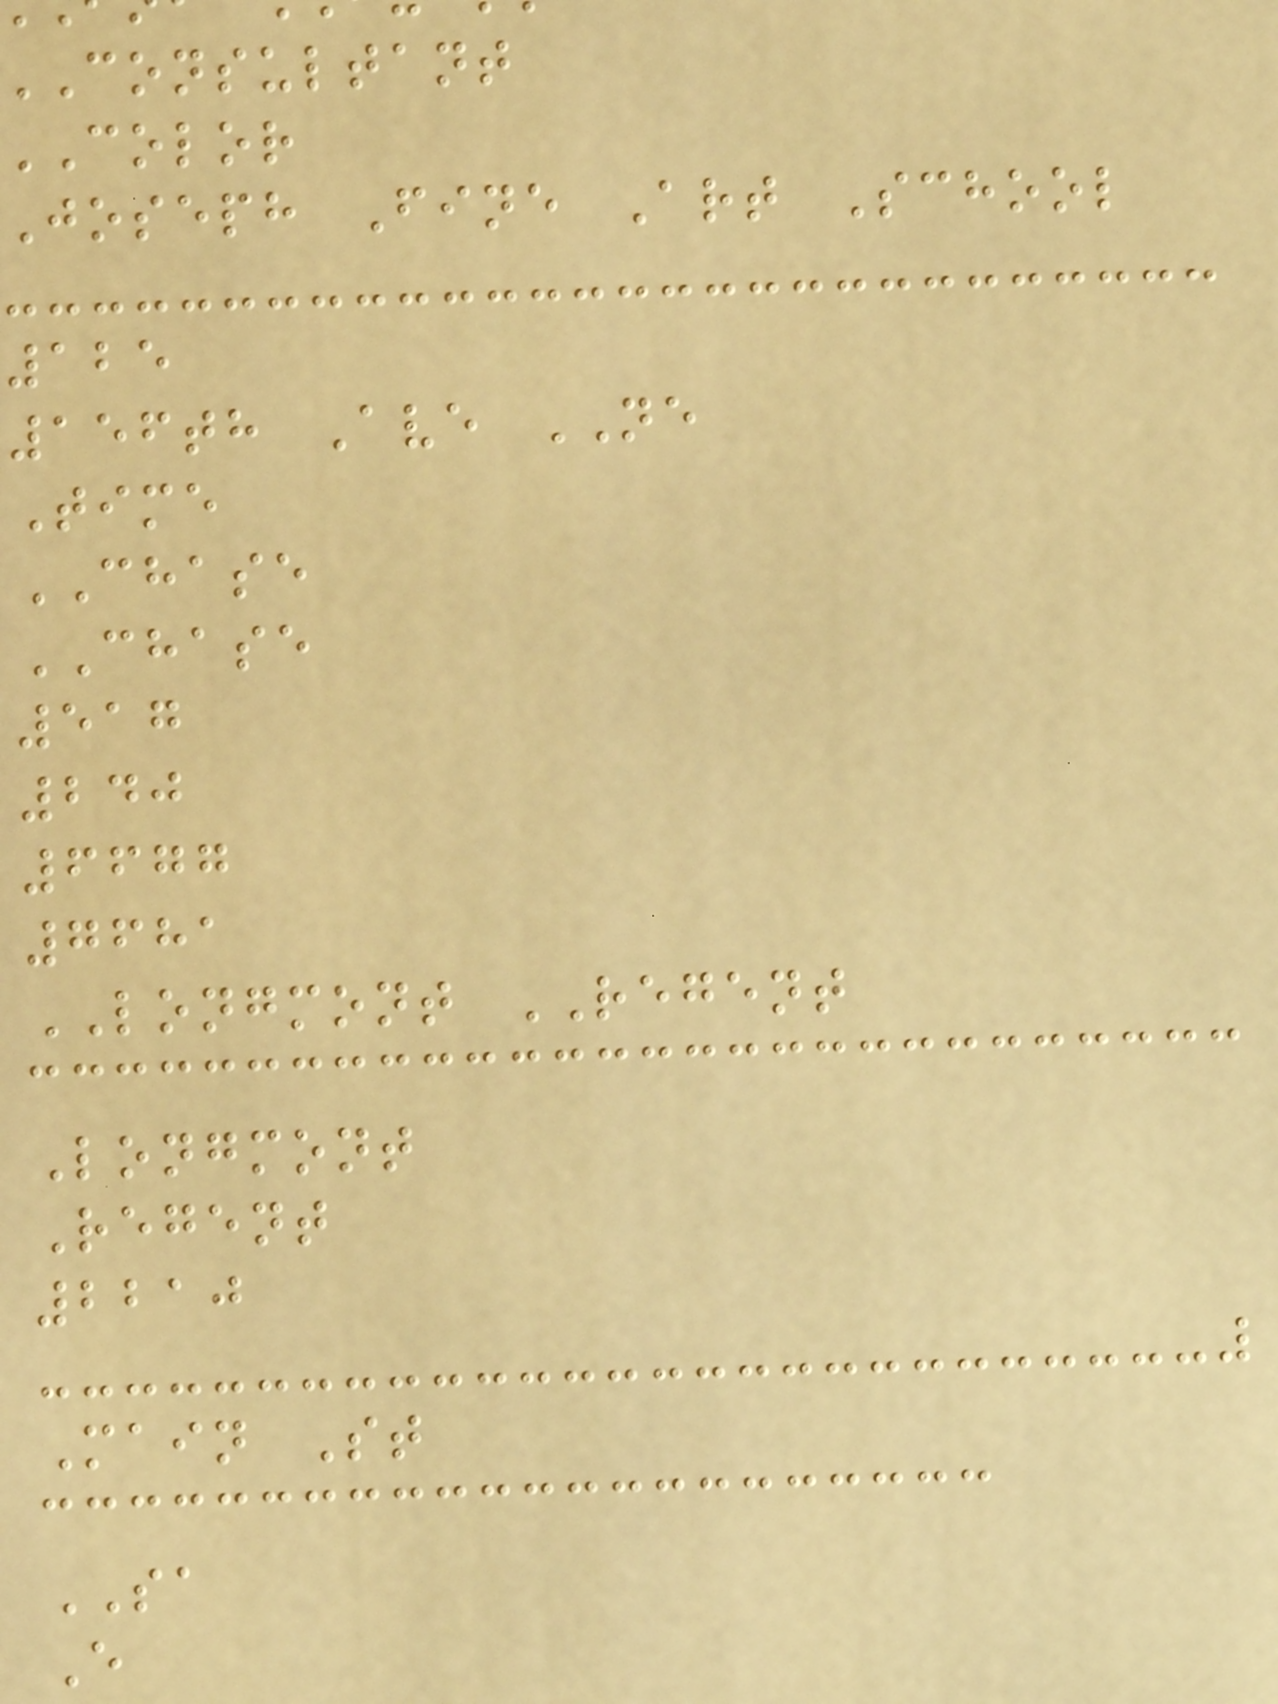consultant
color
Joseph Fine Art School
125
156th Ave NE
Time
CHASE
CHASE
517
240
6677
7681
LONGMONT REGENT
Longmont
Regent
2210
Main St
SA
E
